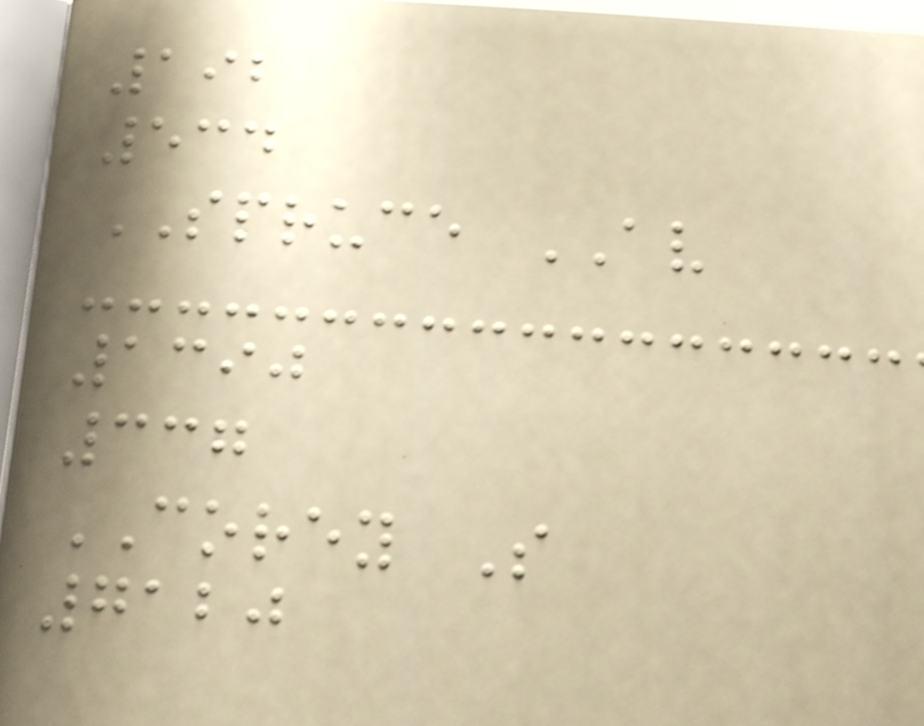192
534
SPRUCE AV
1390
337
COREY S
7120
